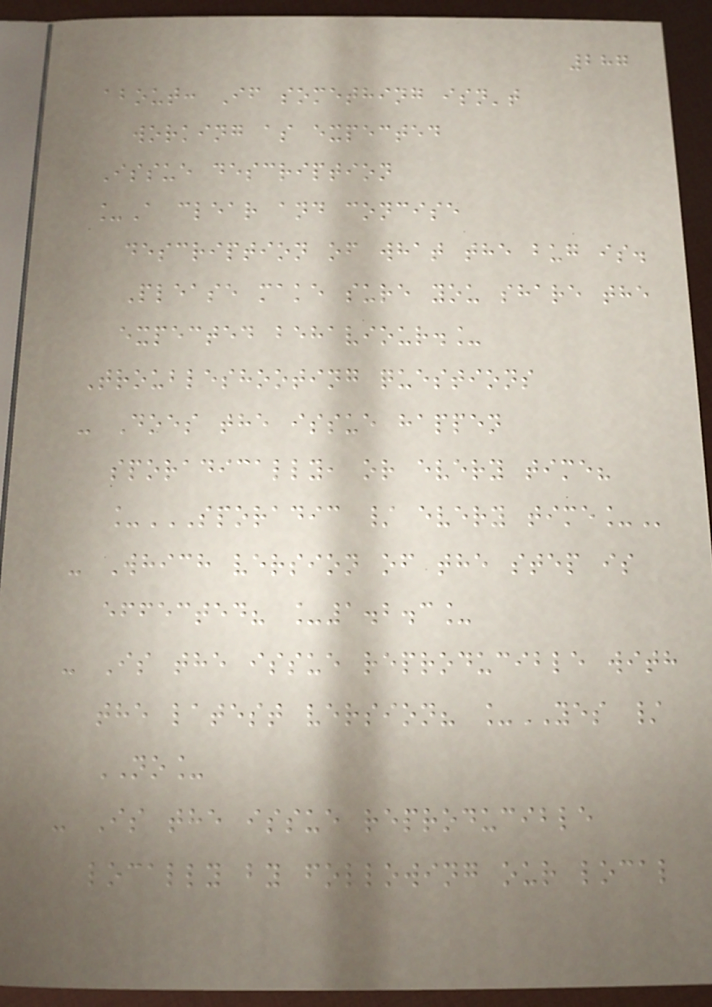287
about: If something isn't
working as expected
Issue description
_A clear and concise
description of what the bug is.
Please make sure you share the
expected behaviour._
Troubleshooting questions
- Does the issue happen
sporadically, or every time?
_SPORADIC / EVERY TIME_
- Which version of the step is
effected? _1.2.3_
- Is the issue reproducible with
the latest version? _YES /
NO_
- Is the issue reproducible
locally by following our local
